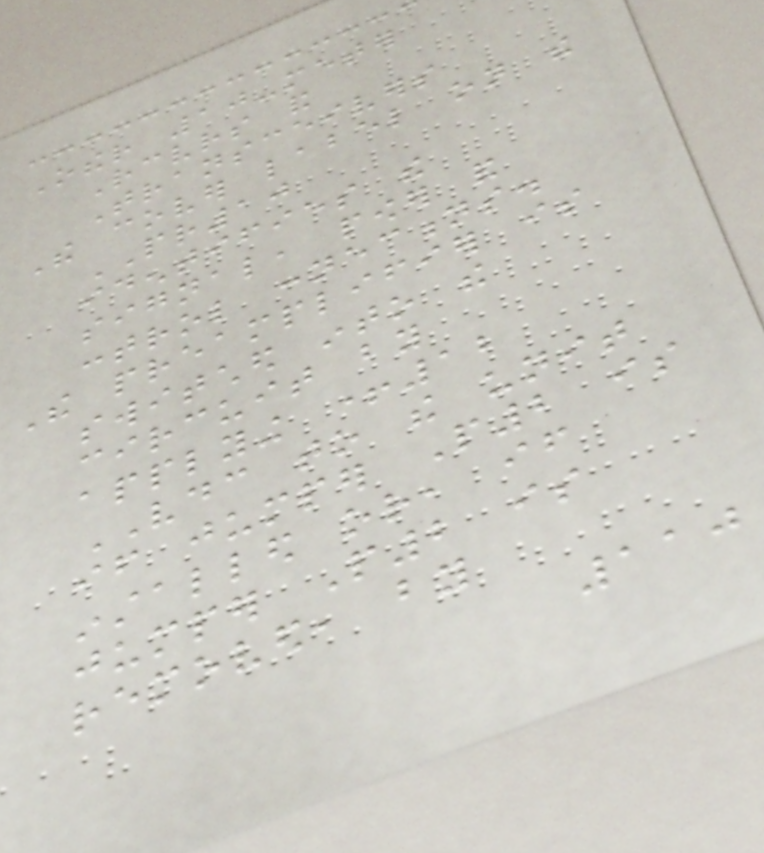Other 10-meter
Receivers and
Transceivers
The cover label on the
PR10
identifies the
signal, power and
control connections.
The preamplifier is
switched into the
circuit by
applying +12
VDC to the unit
if jumper P2 is
installed or, if
jumper P2 is
removed, by
110
